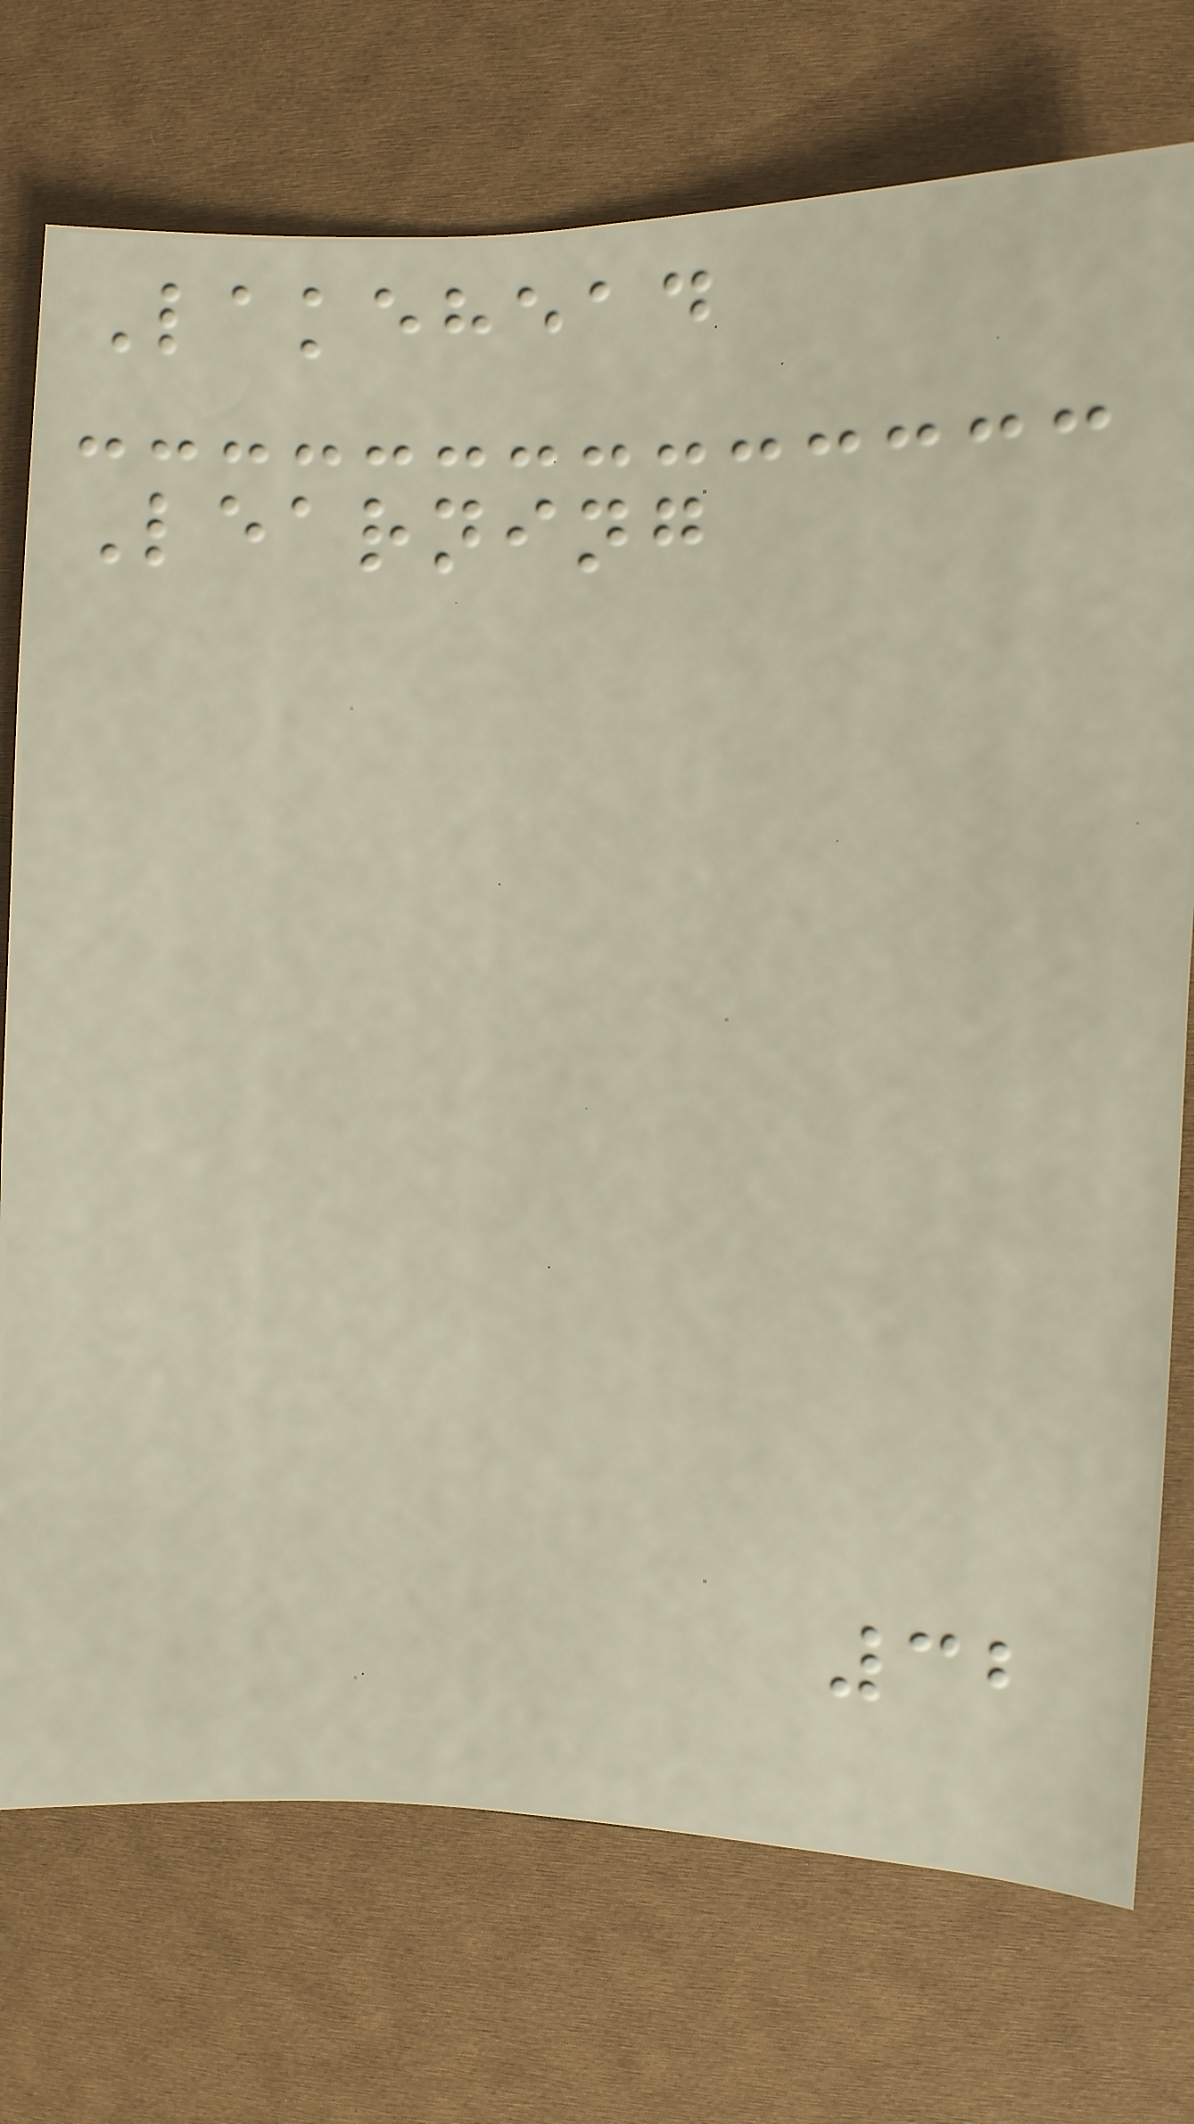Lakehead
Learning
32
